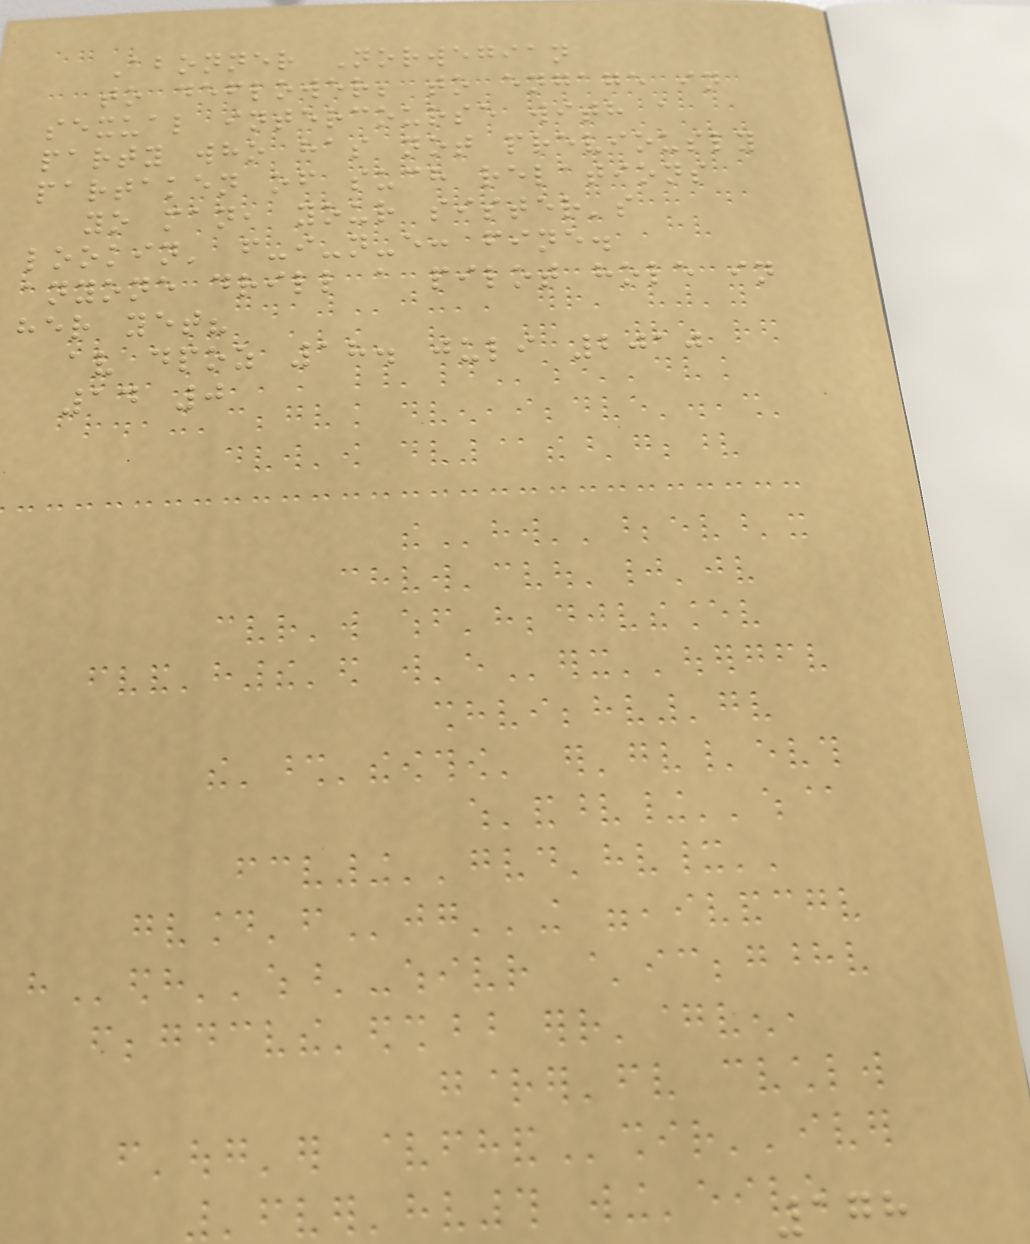Abonner Norwegian
to deflower; to engage in
sexual intercourse with a
party who has not previously
partaken of such relations
yo man, your sister's
lookin' f-i-n-e: fine.
anyone drill a pilot hole in
her yet?
av dpoz 18. juli 2010
14 0
178
